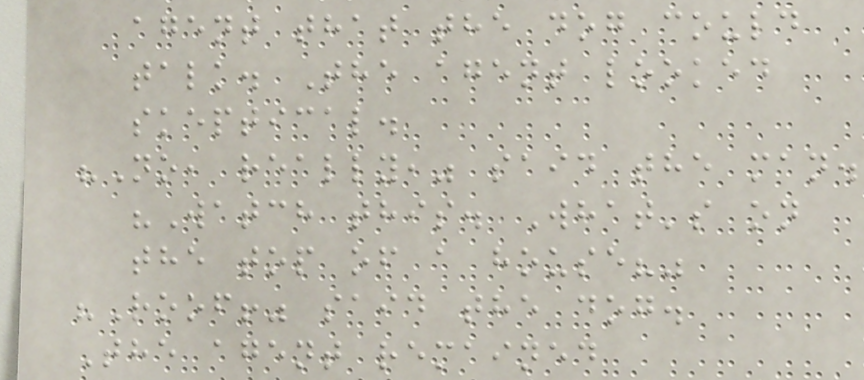agent that the dog could
talk. The agent looked
skeptical.
"No, really," said the man.
"Watch this. What's on
the top of a house?"
"Roof!" said the dog.
The agent remained
